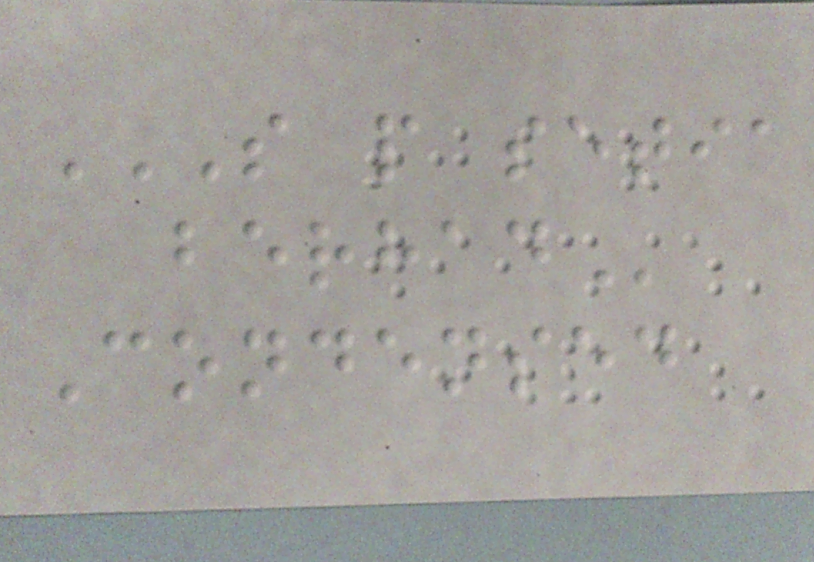S P SETIA
BERHAD
Condensed
